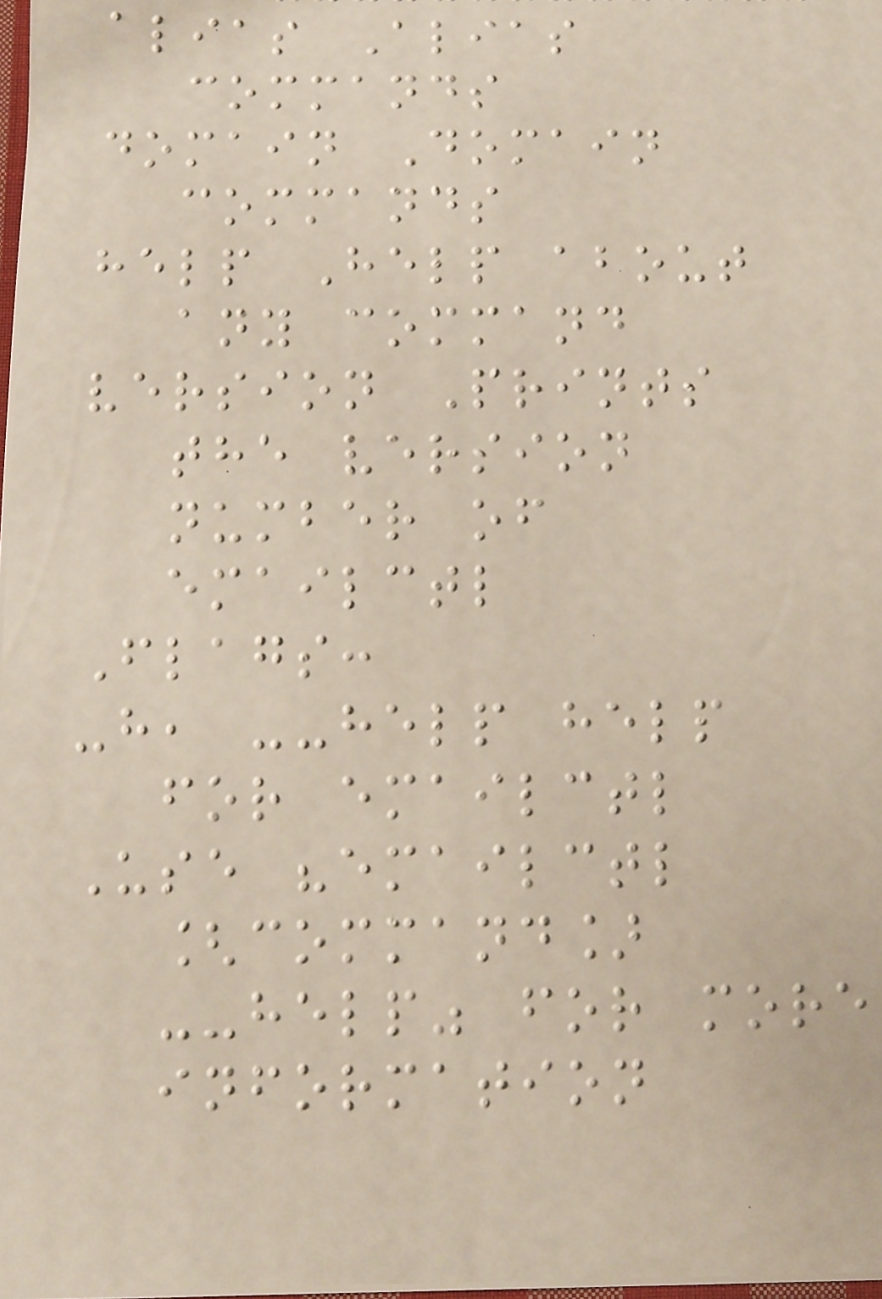alias Alias
commands
domain Domain
commands
help Help about
any command
version Prints
the version
number of
emailctl
Flags:
-h, --help help
for emailctl
Use "emailctl
[command]
--help" for more
information
